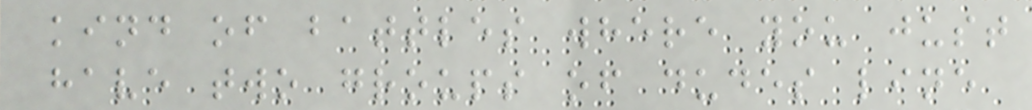kind of battles where you just
have two groups of dudes line
